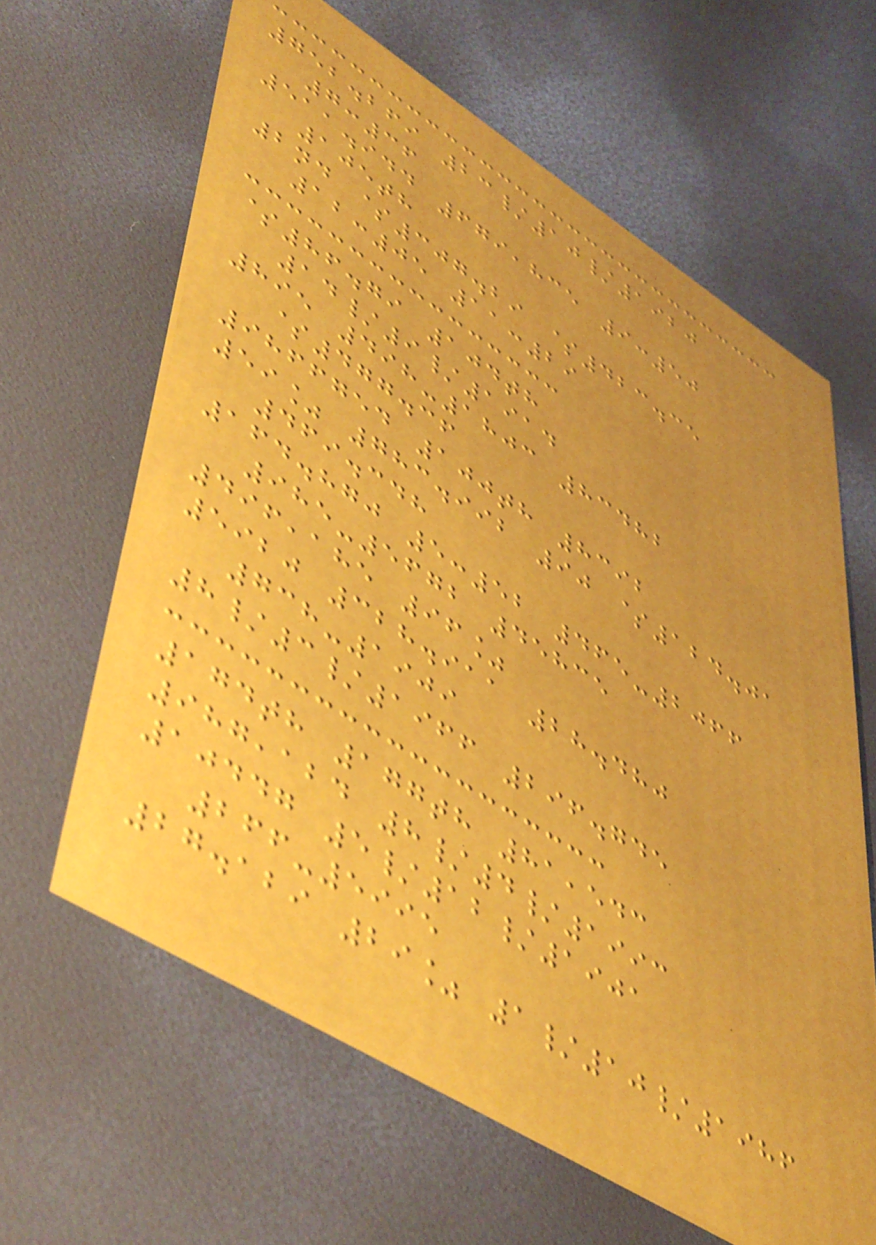752.269 23/10/1920
7:36
511.944 679,835 9:50
105th
2nd $307.29 $423.35
12:05 11:29
$86.79 104th
14/9/1914
895 498-1803 83482
$477.36
9866754 100th 8392
59% 783.992 90 $124.01
469.348
164.870 5:52 465-2066
985-5672 45835
496,185 96%
5920 328.911 28.480
738-1909
8/3/1966 296.745
174th 177th 81,543
987,124 8/4/1993
10447 5/12/1901
266-5995
27.129 29% 1/10/1986
